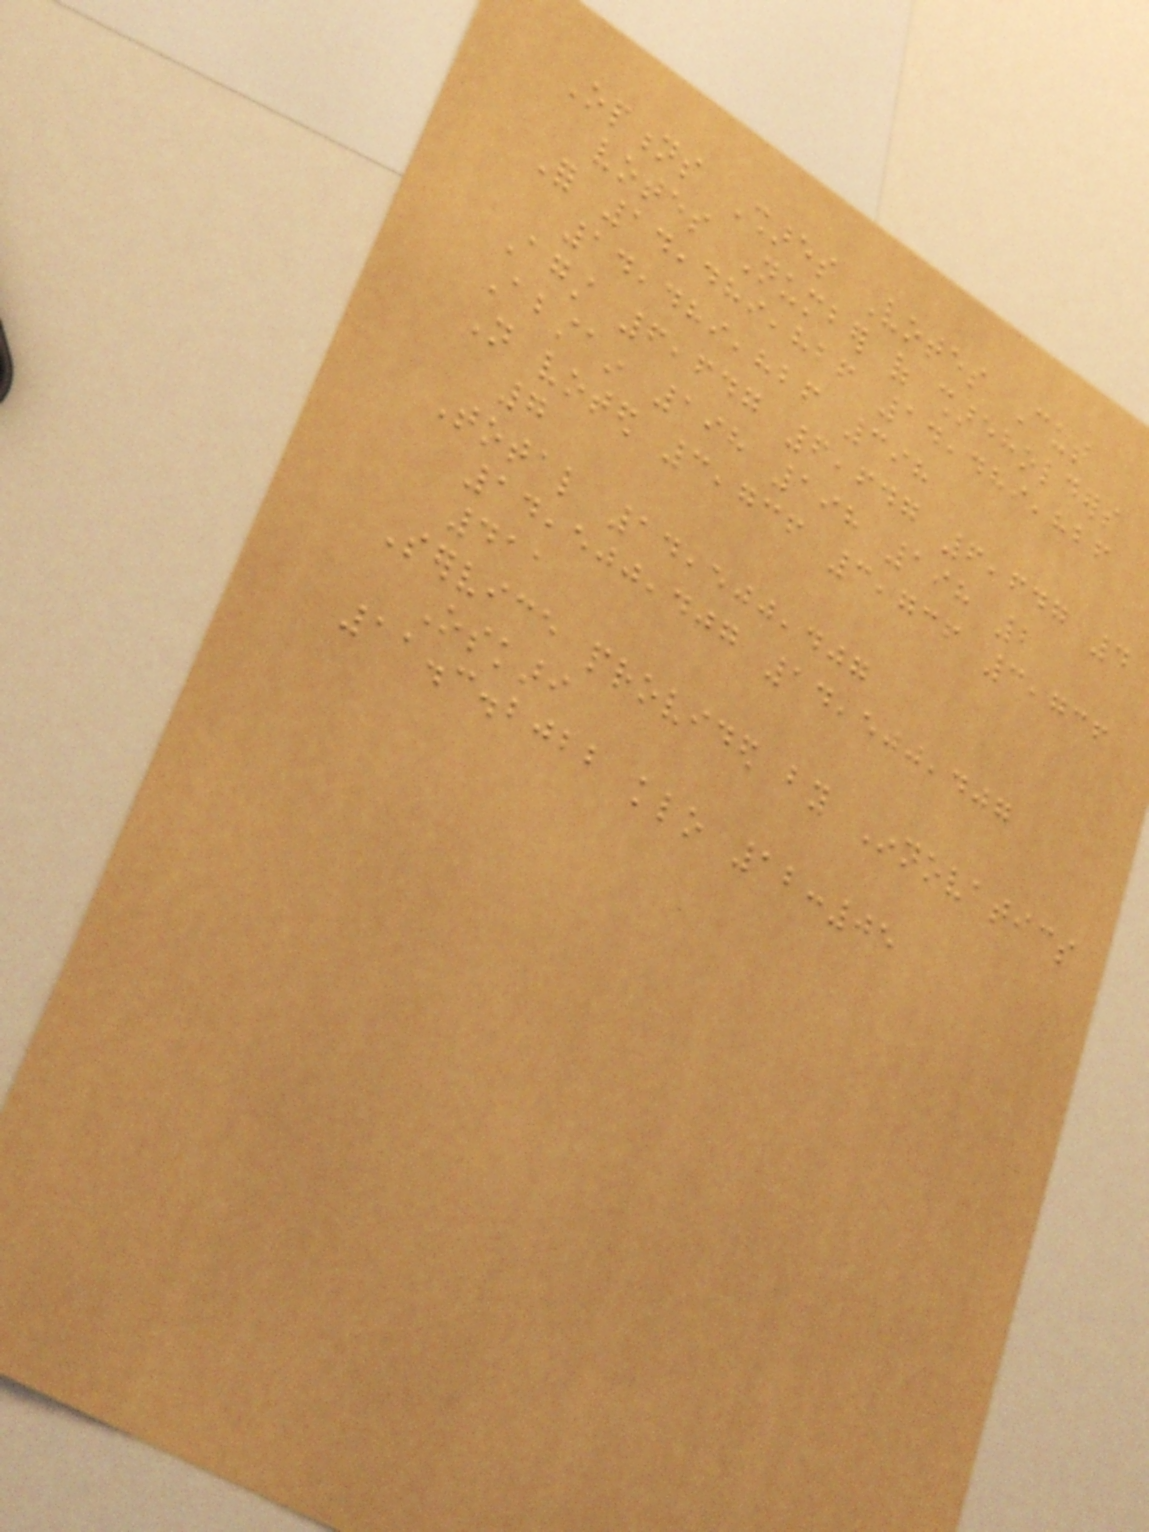Options Shares Votes Cut
votes Number of shareholders
For 14,489,826 14,489,826
14,489,826 398
Against 6,647 6,647 6,647 4
Abstain 198 198 198 2
Not voted 3,736 3,736 3,736
7
Total 14,500,407
14,500,407 14,500,407
411
Service provided by Innovatics
Oskari
11.3.2022 klo 12:05
